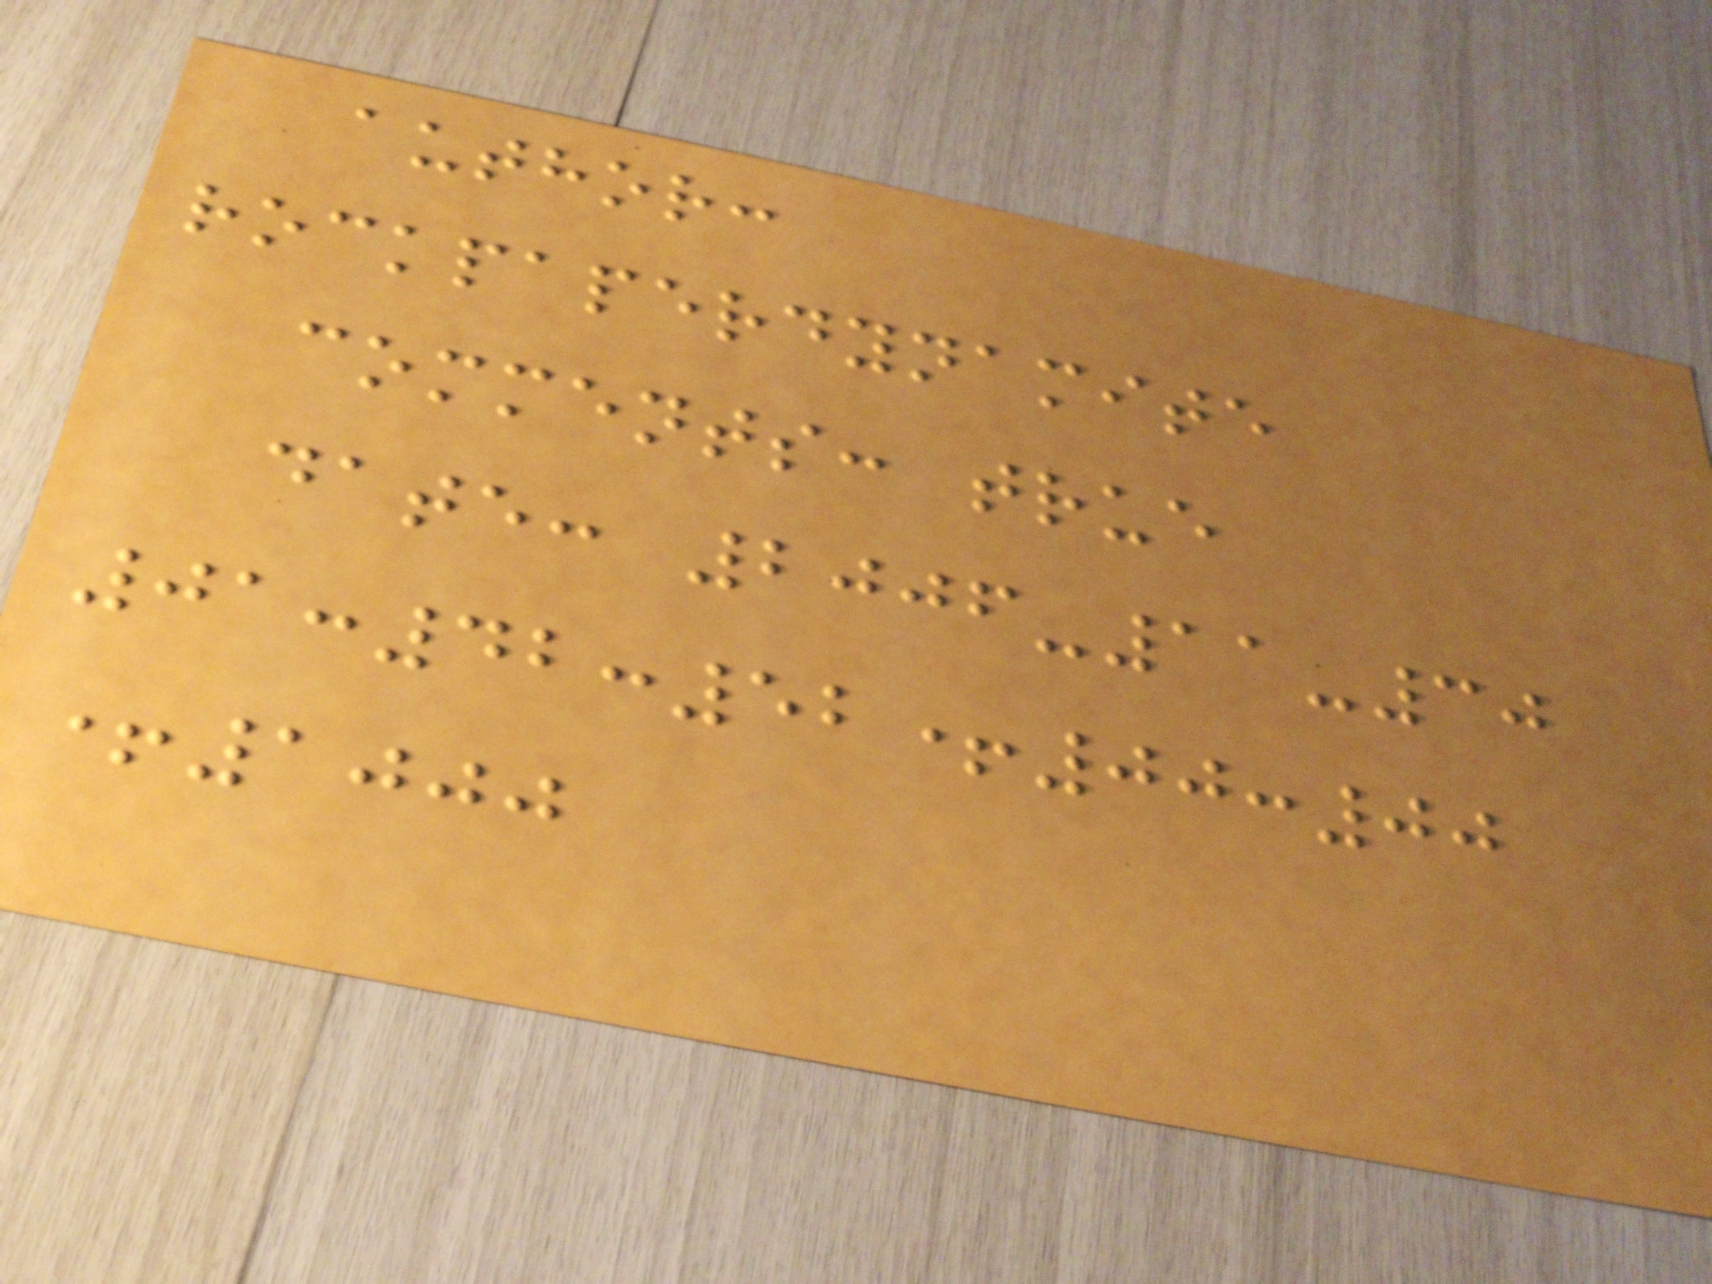author:
rockpaperdynamite
comments: true
date: 2006-11-30
01:42:52+00:00
+1000
